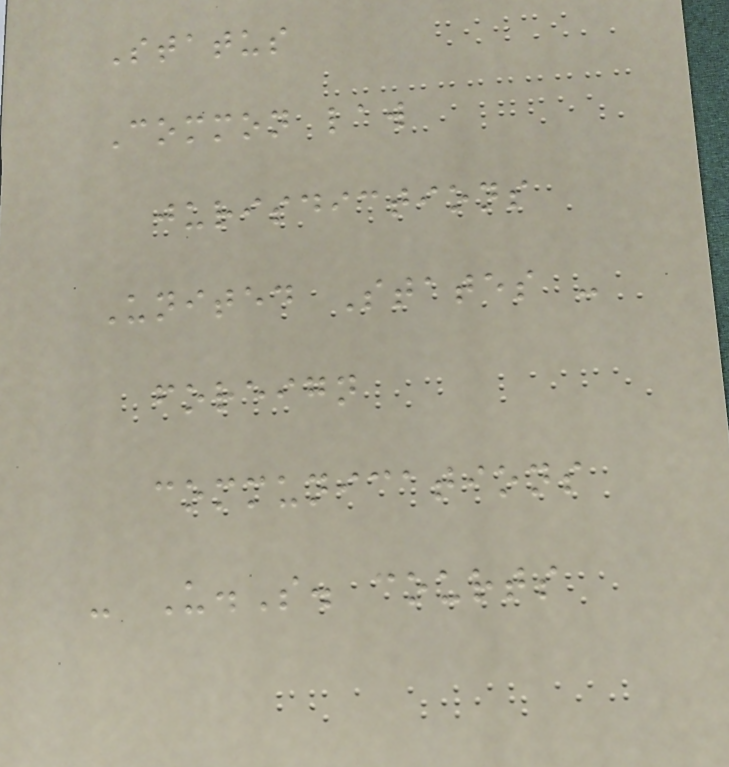Status
Common law
jurisdictions
United States -
foreign
communications
- U.S. courts
